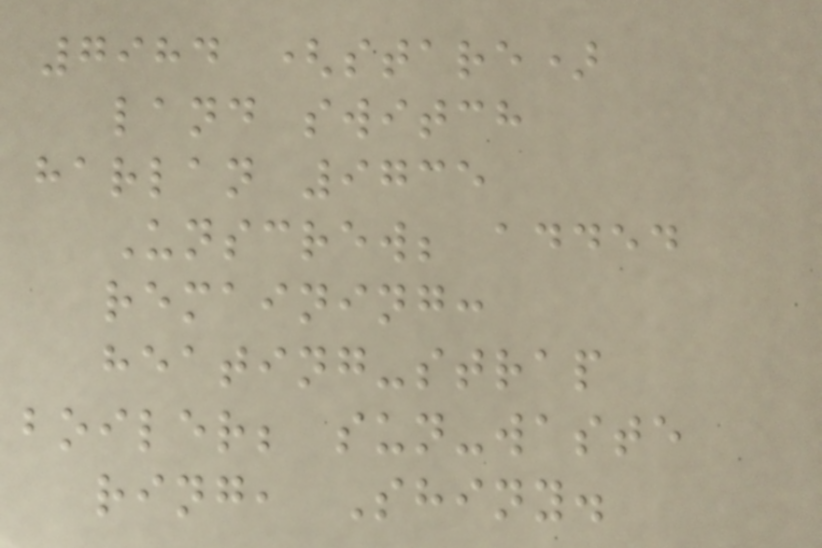7984 (stare)
land switch
harlan 9735
Unscrew; added
remaining:
heating-strap
boiler; sun-waste
ring, Shiny.
